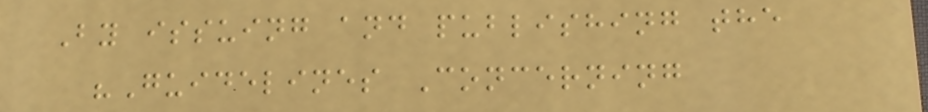By issuing and publishing the
"Guidelines Concerning
